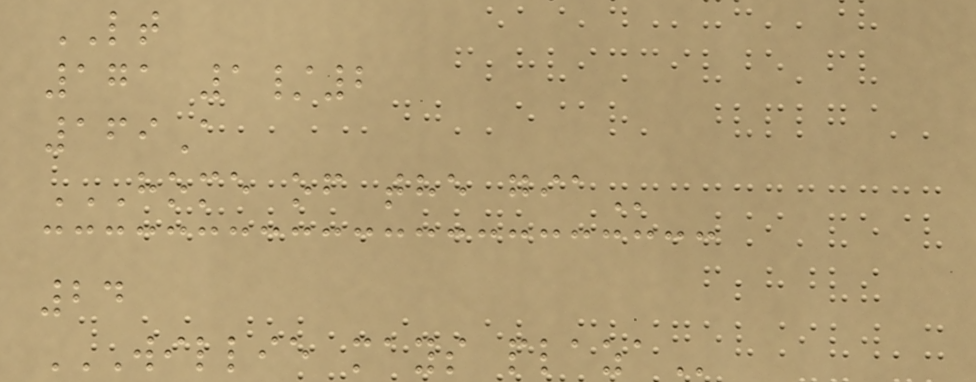LT
171 1/2
169A
HOME OF THE GIA
24
WILLIE MAYS PLAZA
